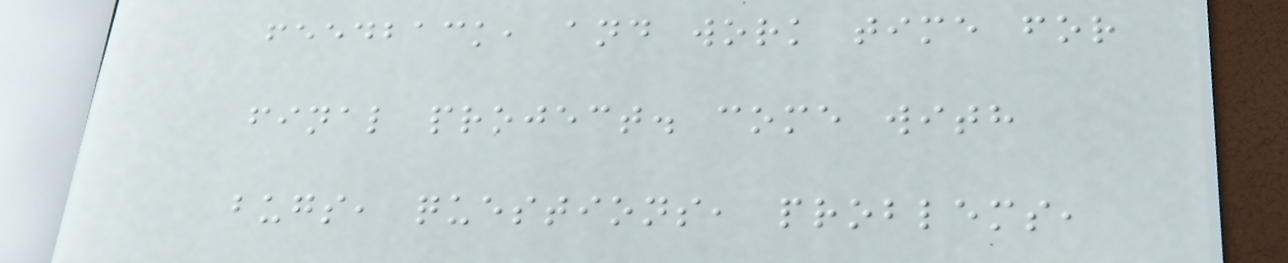feedback, and work time for
final project. come with
bugs, questions, problems,
